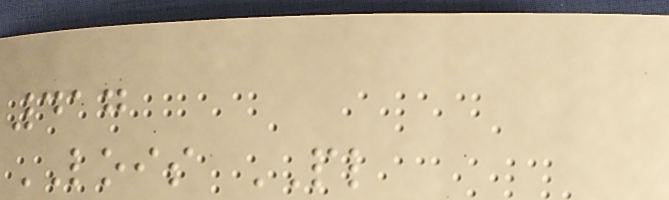417
LOIS PL
